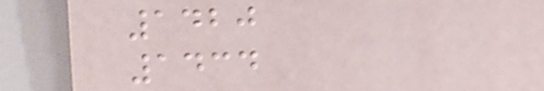1420
1434
